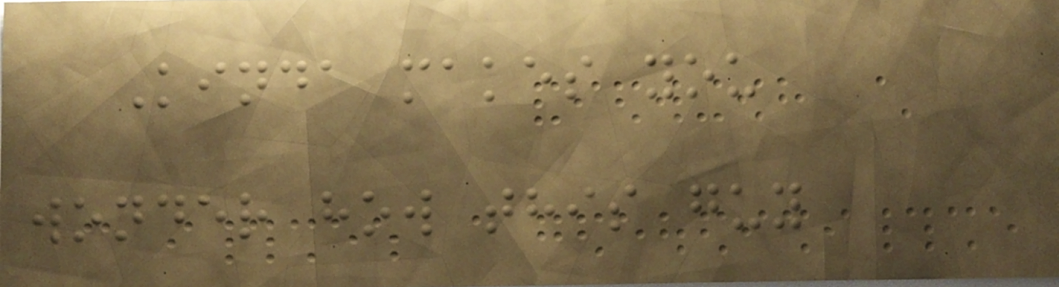Kinda makes you
wonder how this guy
